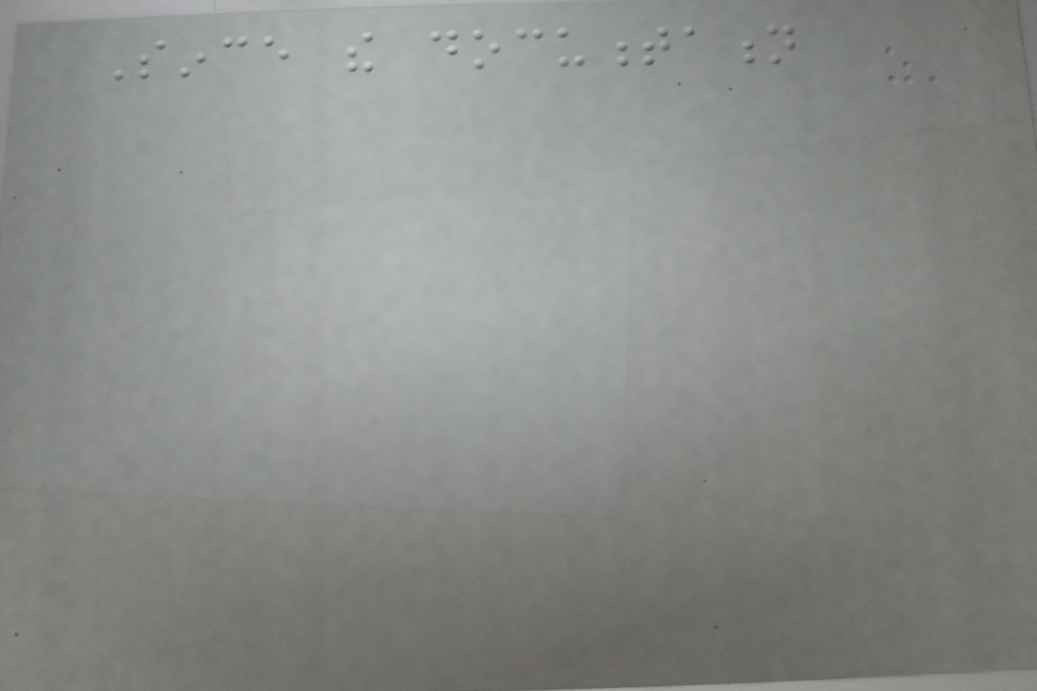Since the documentation
